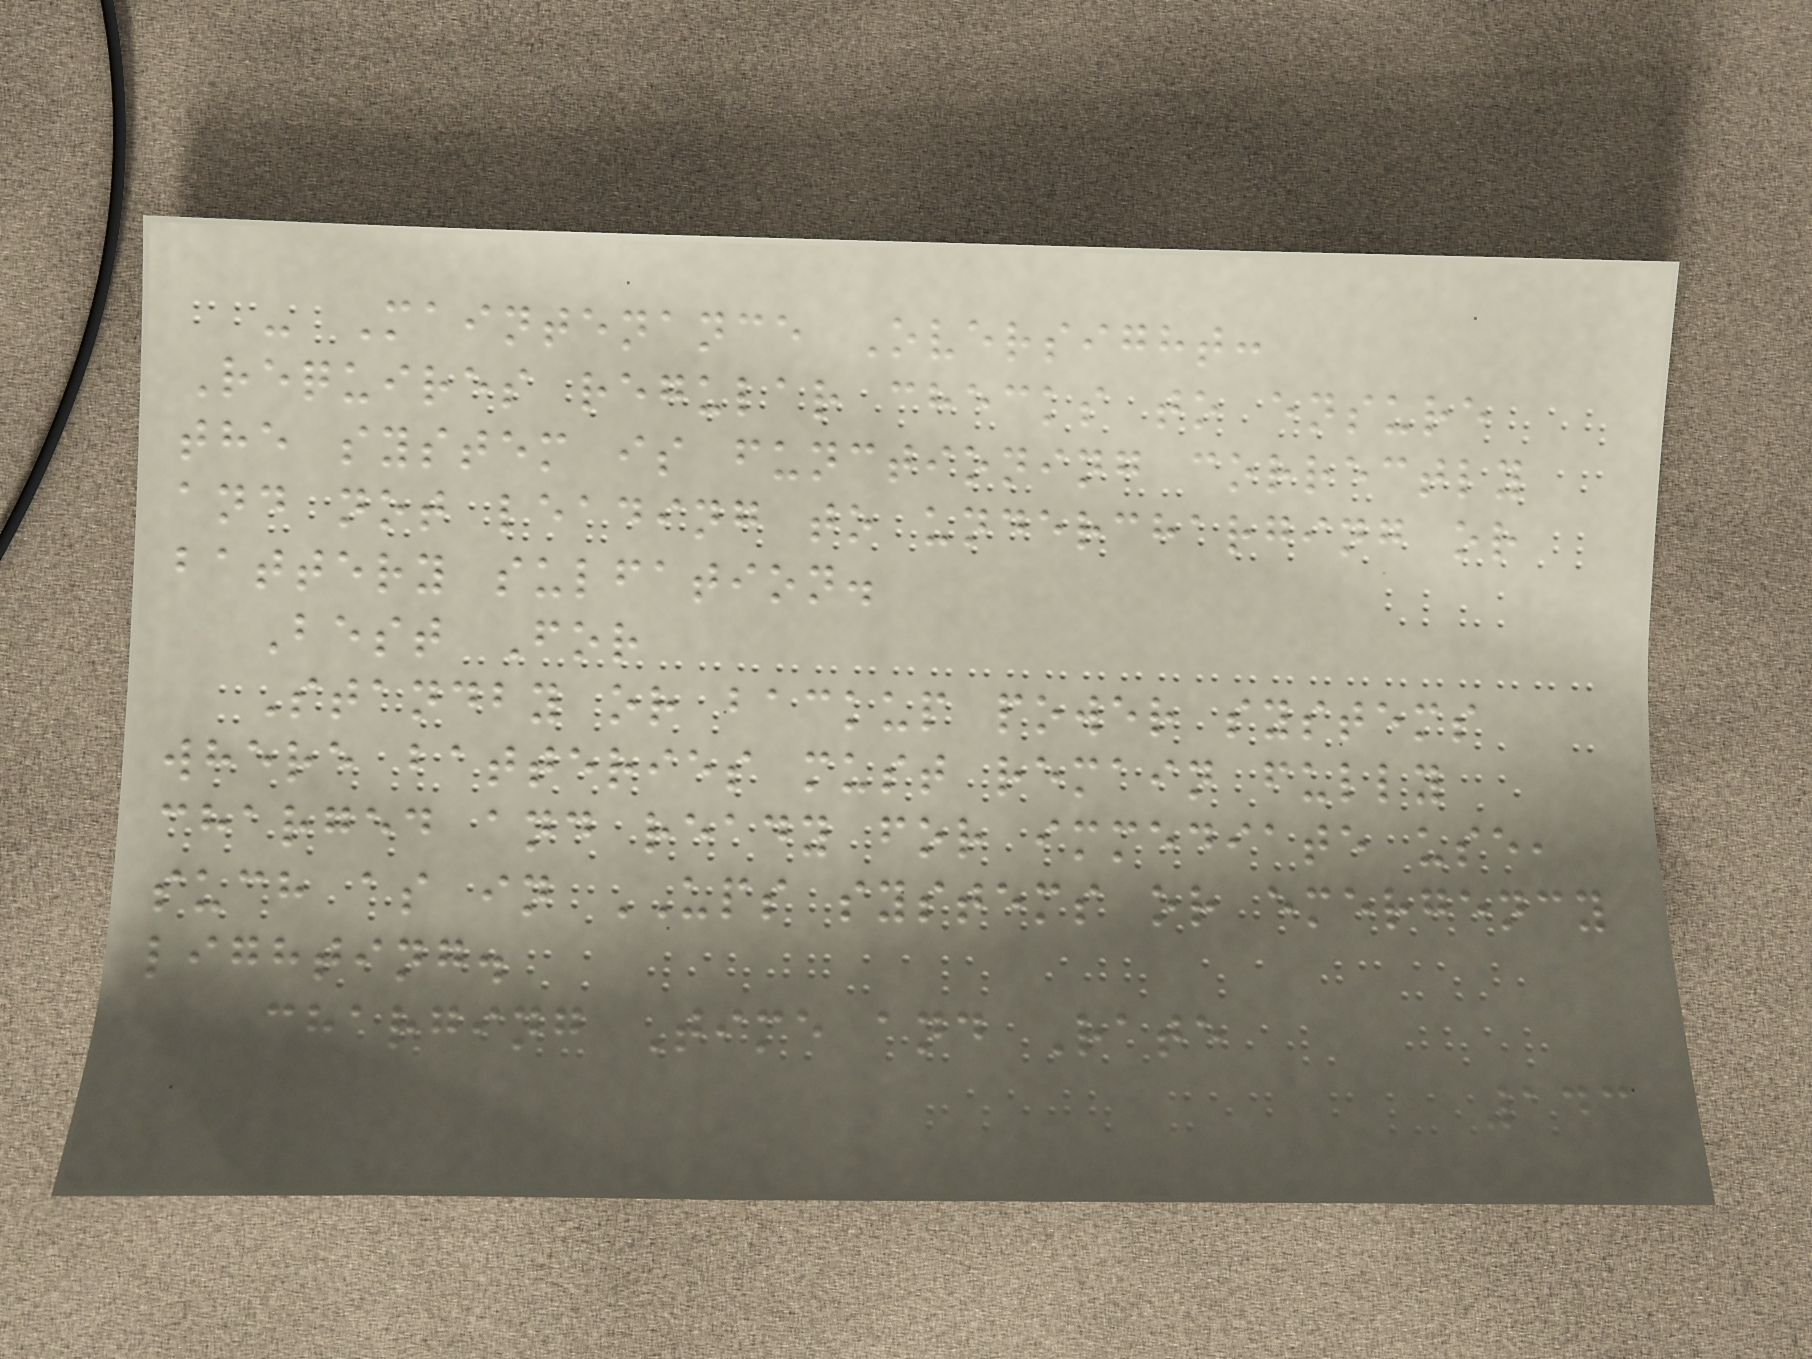- Maintenance Oversight:
Requires regular checks to ensure
the system is functioning correctly
and not leading to undercharging or
battery sulfation.
Best For
Standby or backup power systems
where batteries must remain fully
charged and ready for immediate use,
such as in UPS systems or emergency
lighting.
Charging Time and Rate
143
